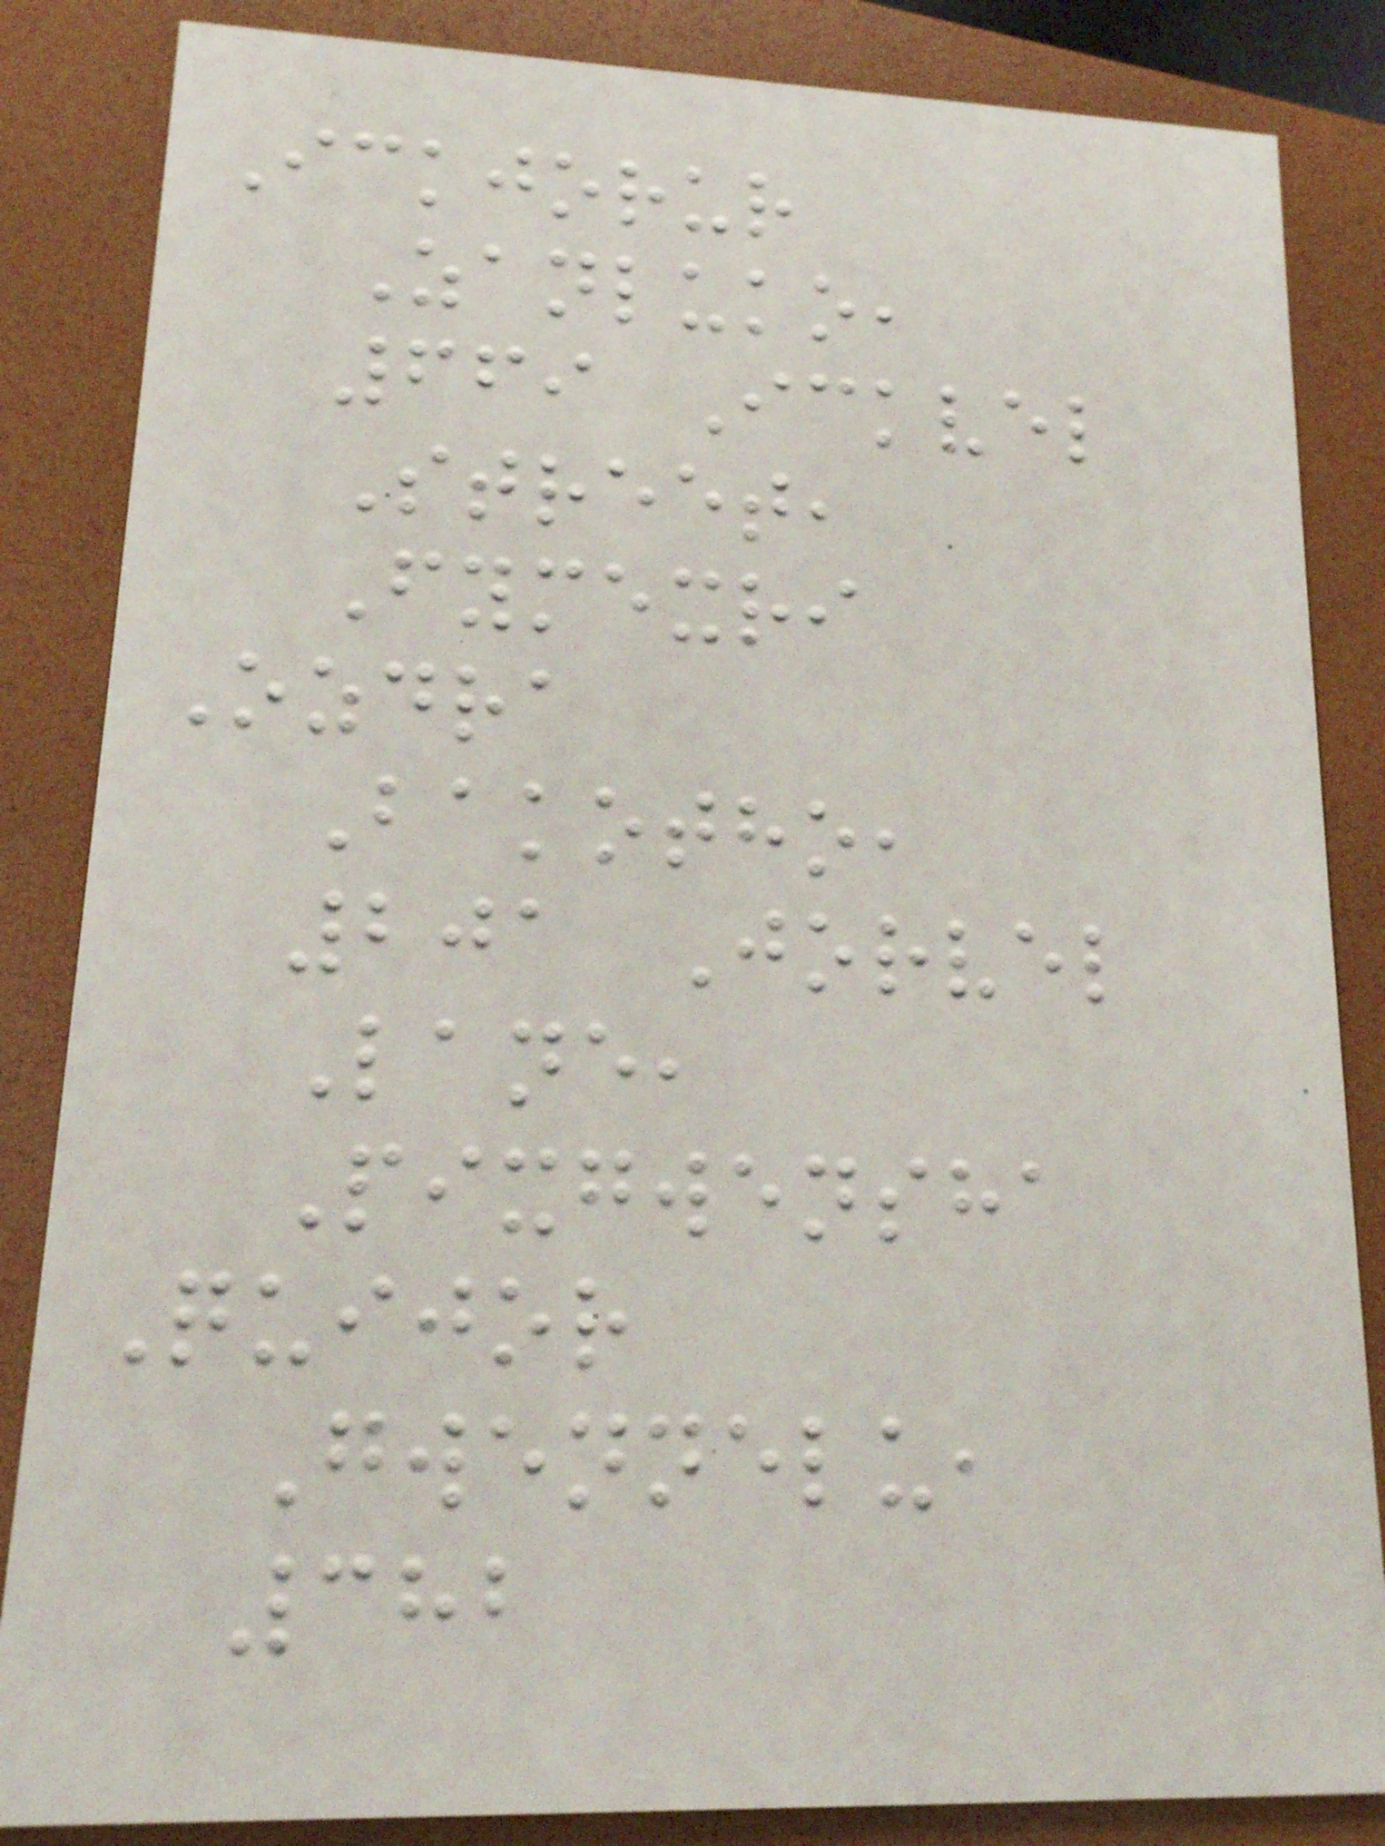Ickjorur
Zanluko,
669 Ickvel
Street,
Fymexri
Ozdra
Bakotho,
201 Jorvel
Lane,
Pixgwensha
Quijor
Gwennelu,
382
